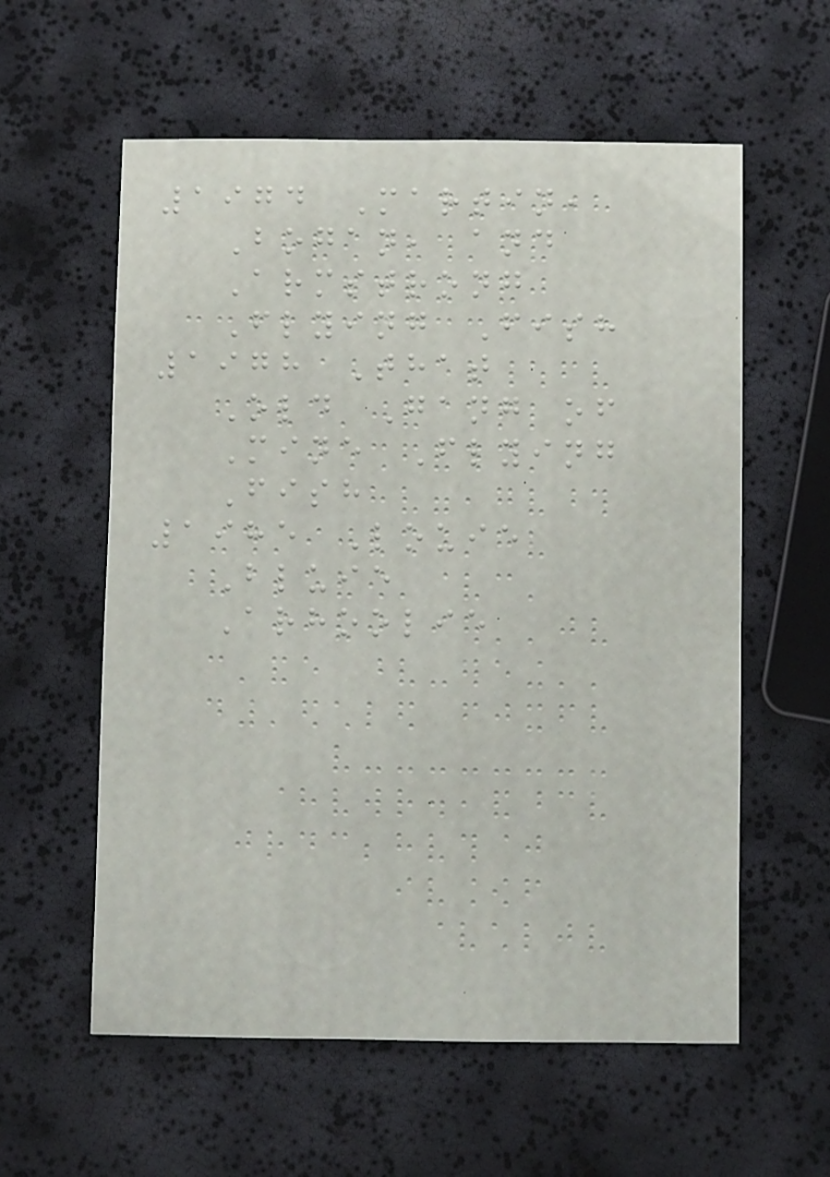1974 Martin,
Bogan, and
Armstrong
Flying Fish
1978 That
Old Gang of
Mine Flying
Fish
1985 Louie
Bluie
Arhoolie
